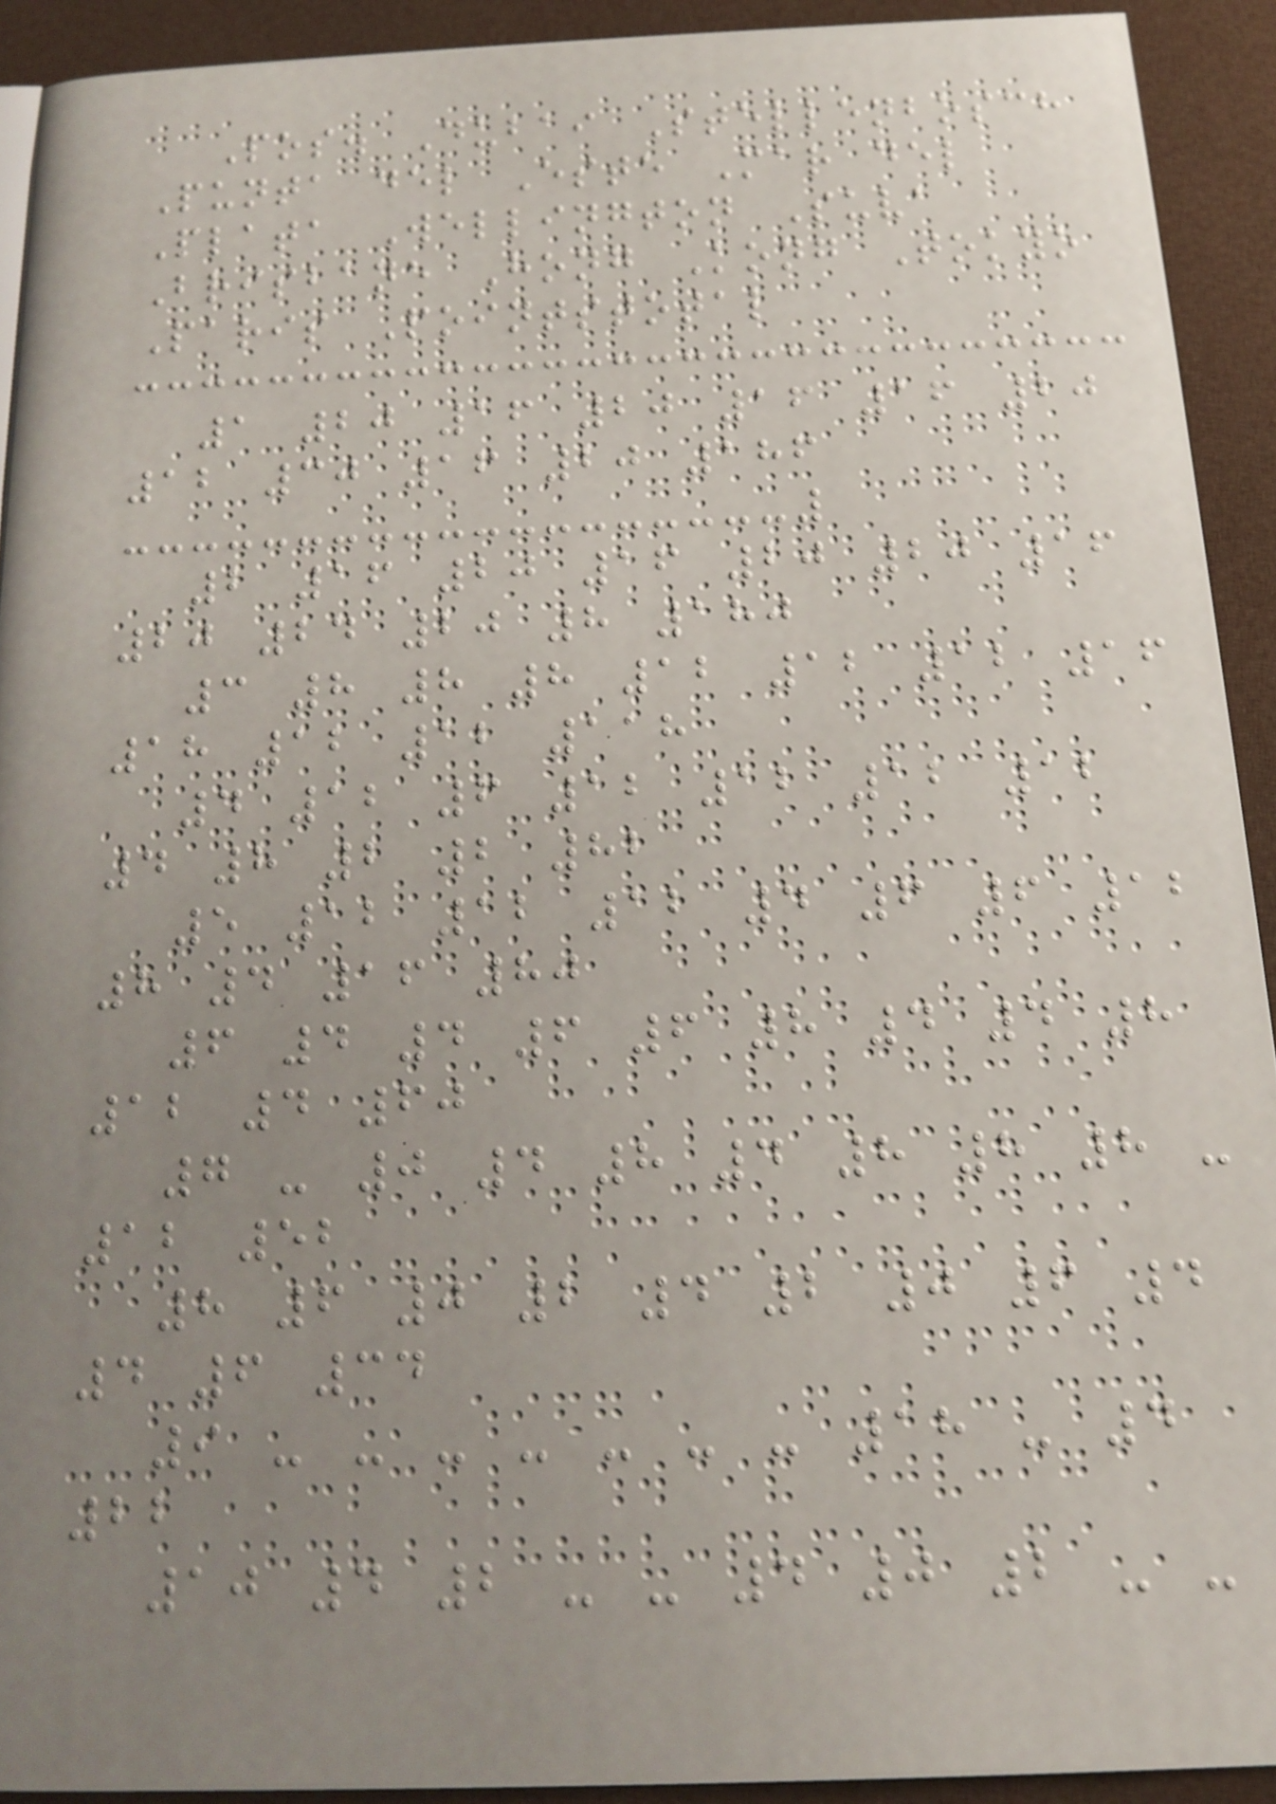Pos. Dubai Stellenbosch
Punta del Este Mar del
Plata Wellington Suva
Brisbane Hong Kong Tokyo
Paris Pointstotal
1 20 16 20 16 16 20
12 30 16 20 186
2 16 20 16 20 20 16
20 24 20 8 180
3 8 8 8 12 12 12 16
18 12 12 118
4 12 6 12 12 12 12
4 8 2 2 82
5 12 12 12 4 6 6 12
8 4 16 80
6 4 4 6 6 8 4 4 8
12 4 60
7 - 0 4 8 4 8 8 8 -
12 52
8 6 0 2 4 2 0 6 4
4 6 34
9 - - - - - - - 18 - 4
22
10 4 2 - - 4 0 2 - -
